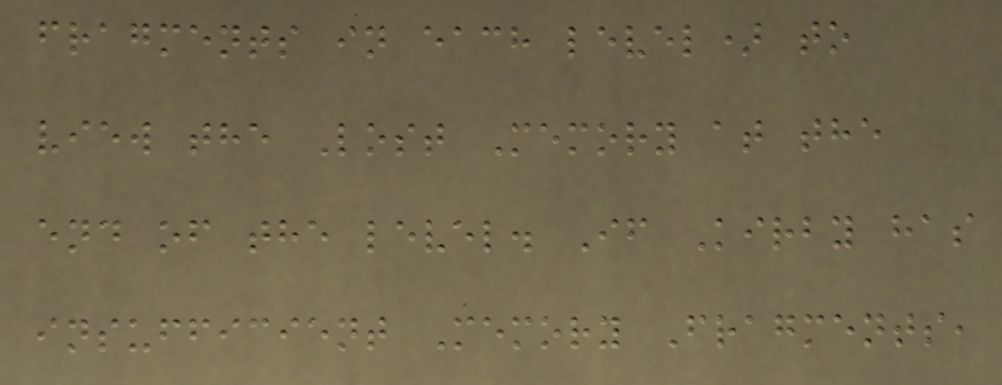fragments in each level) to
view the Lost Memory at the
end of the level. If Kirby has
insufficient Memory Fragments,
